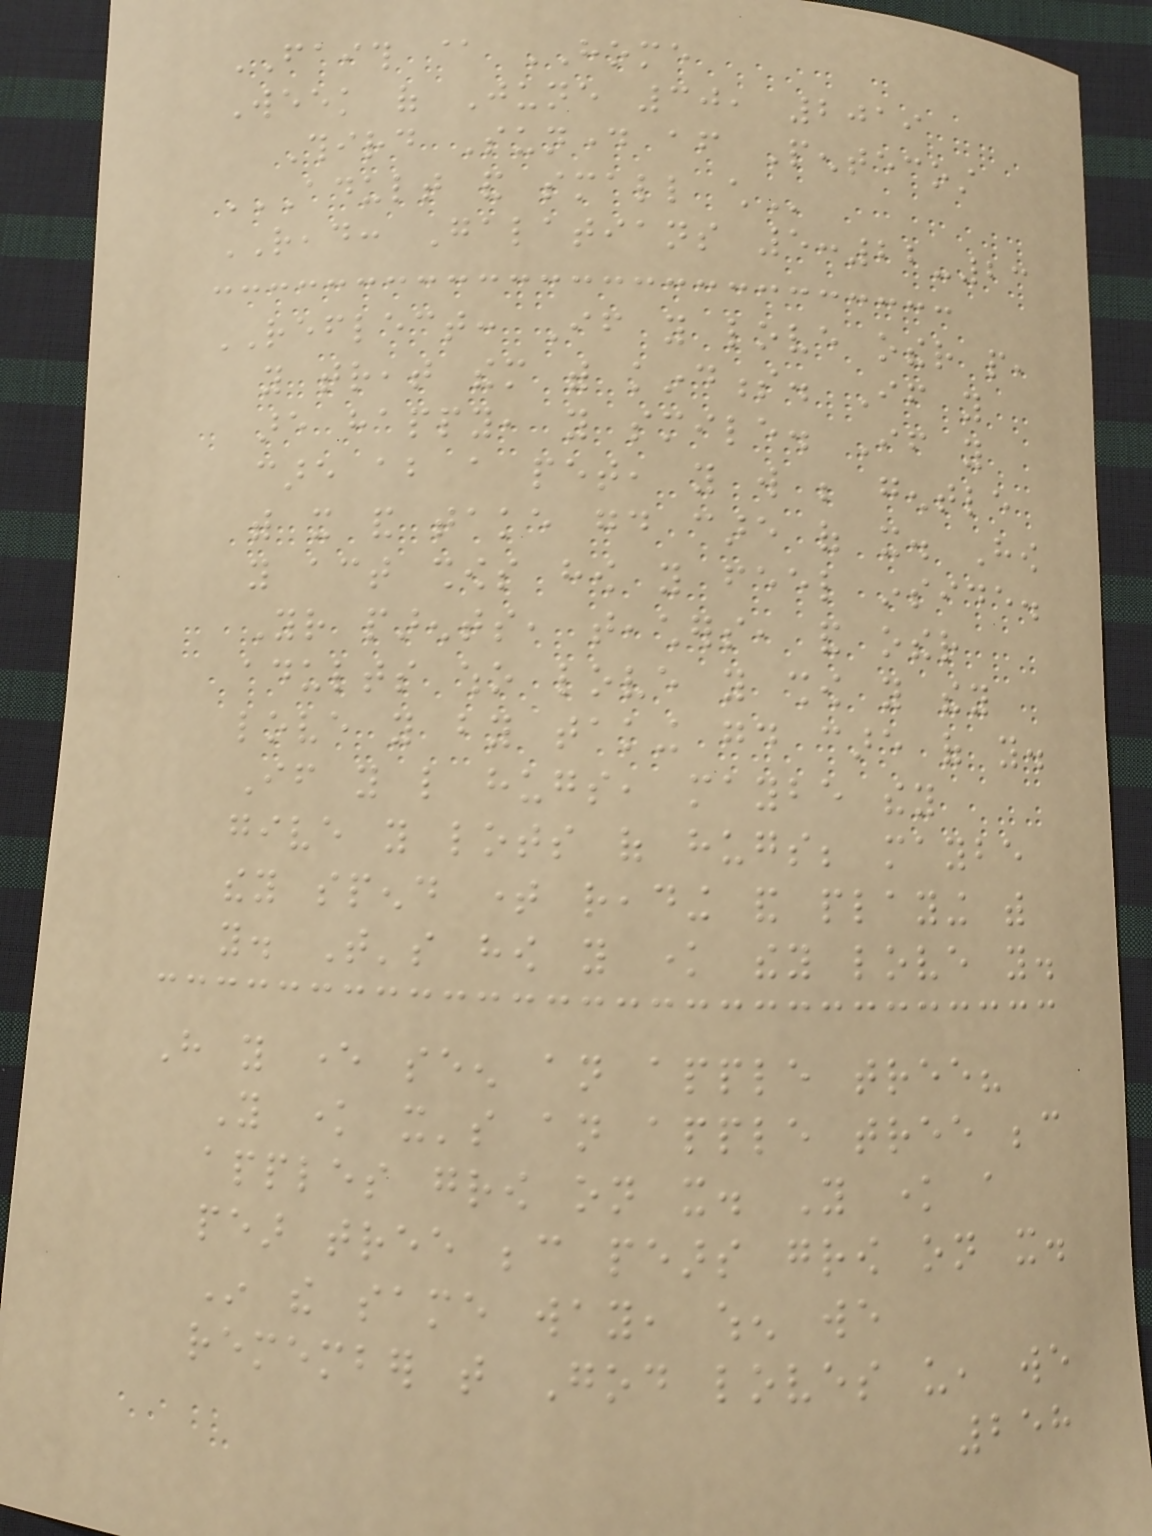FAITH @ HOME
Week of June 30, 2019
Third Sunday after Pentecost
ADULT AND SMALL CHILD
READ: Galatians 5:22-23
REFLECT: If you love other people,
you treat them with kindness. If you
are happy, you smile. If you
care about a pet, you will be gentle
with it and take good care of it. How
you act shows how you feel inside.
Your parents, teachers, and other
adults who love you show you they
love you by taking good care of you.
If you like hugs, maybe they
give you lots of hugs; maybe
they spend time reading and playing with
you. That's how you know they love you.
Have you ever seen an apple tree?
You know it's an apple tree because
apples grow on it. You know a
pear tree because pears grow on it.
In the same way, when we
remember that God loves us, we
258
